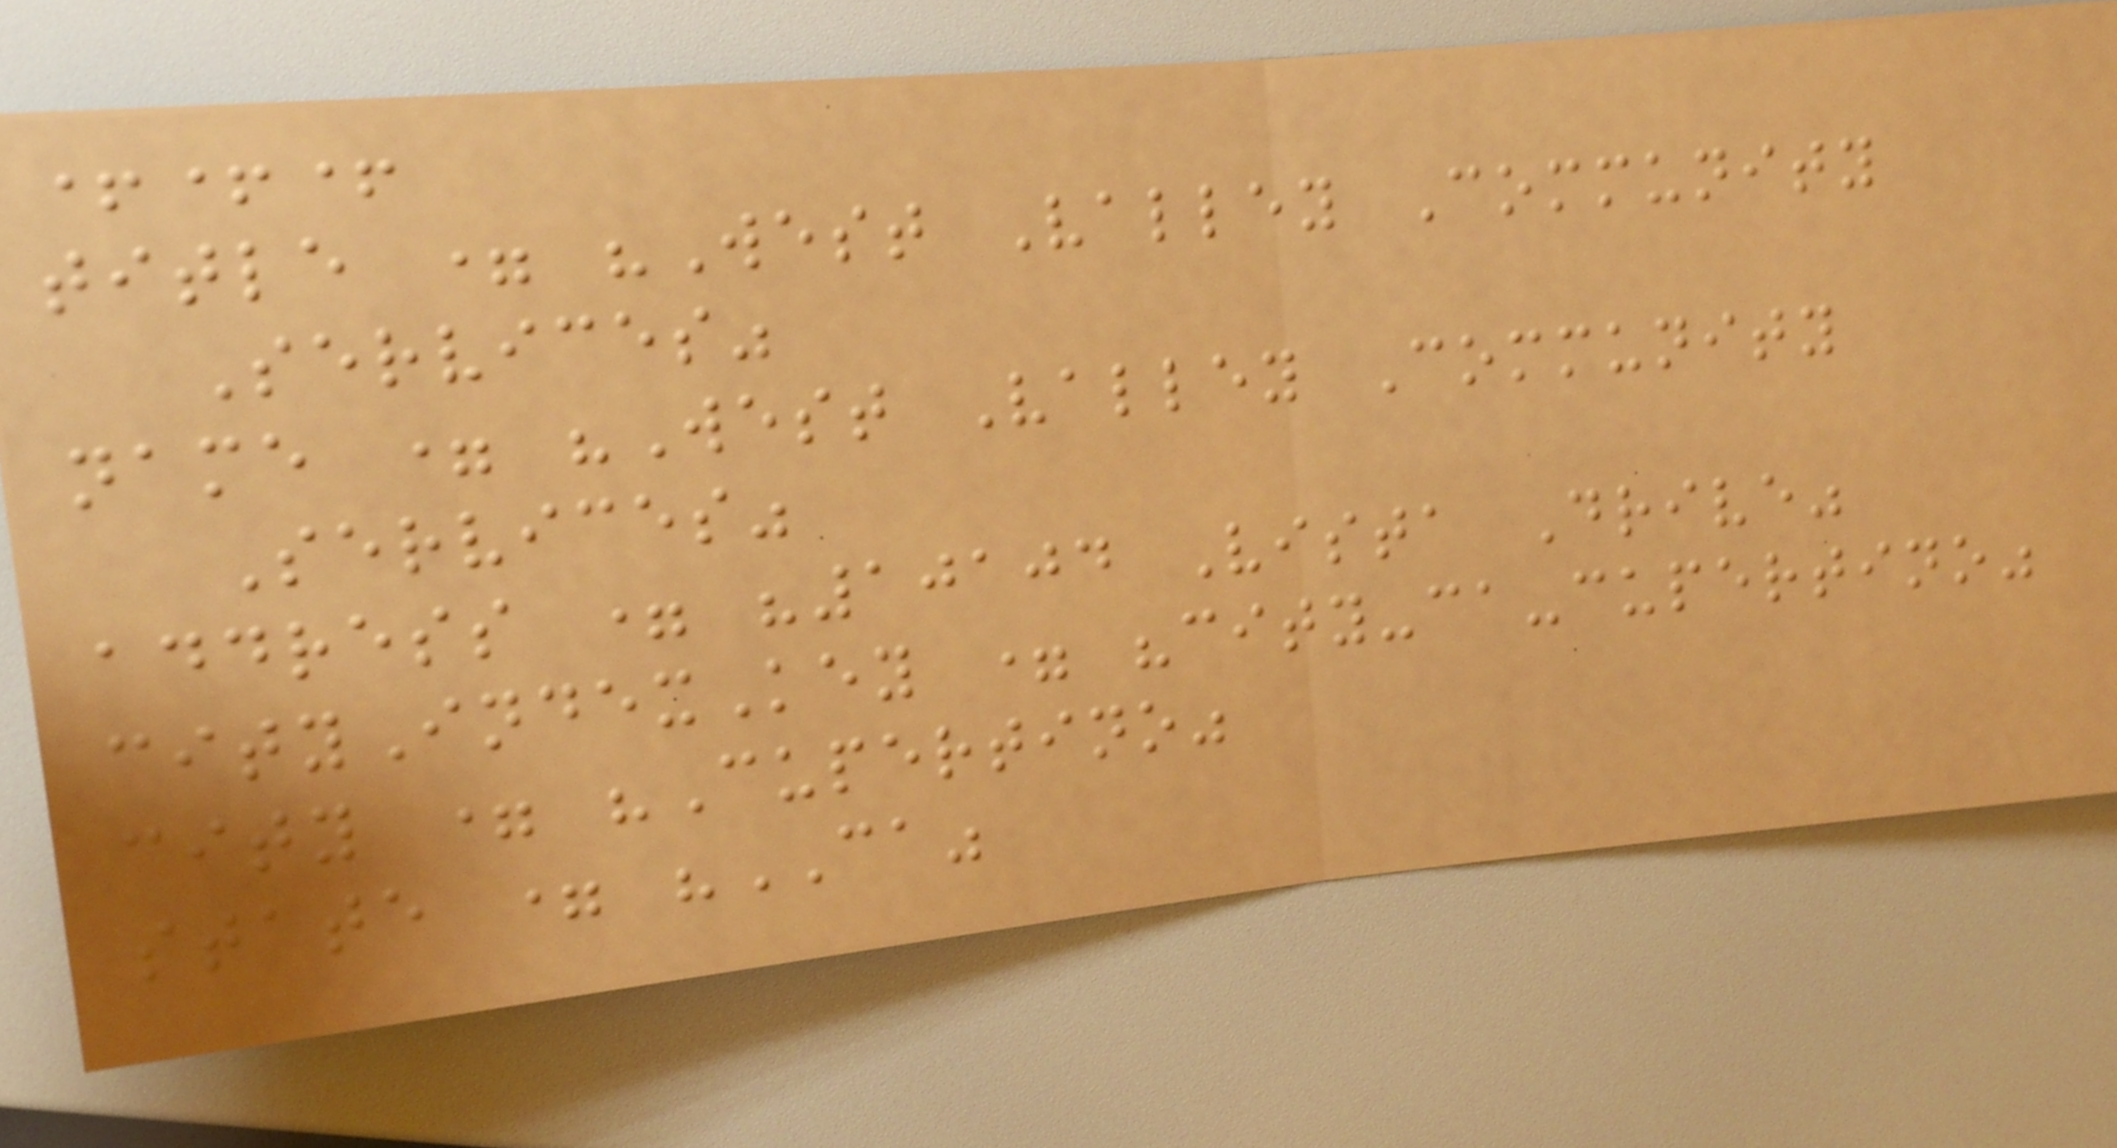+++
title = "West Valley Community
Services"
name = "West Valley Community
Services"
address = "10104 Vista Drive"
cityIndexKey = "city-ca-cupertino"
city = "Cupertino"
state = "CA"
